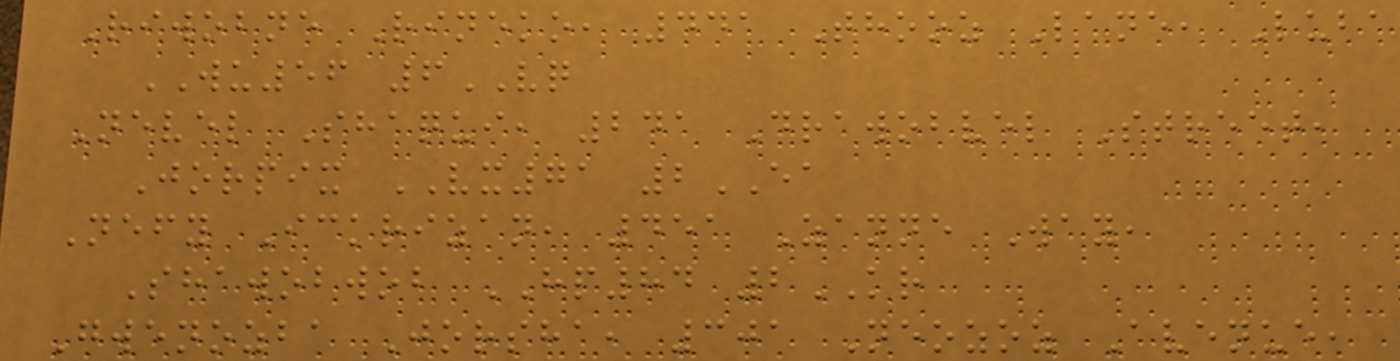Riwobne Rineko, 441 Thooz Lane, Luba
WU56 6VQ
Nevel Shaqui, 241 Drawobvel Street,
Jorpix VX71 2EA
Nefy Ickrizan, 451 Zanne Way,
Shawobwob HP84 2KR
Gwenozba Jorsha, 301 Neozoz Avenue,
